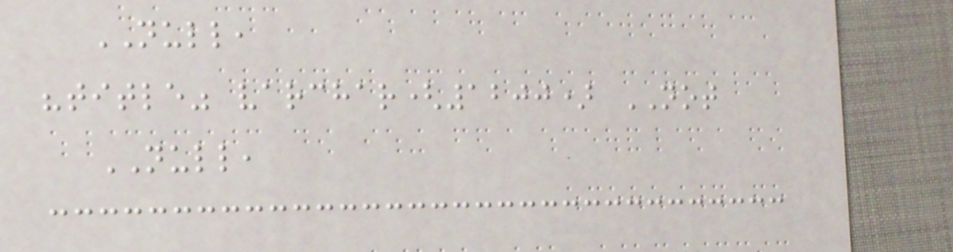NULL,
"title" varchar(1200) NOT
NULL,
